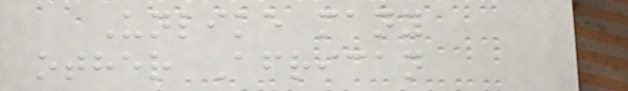Unlike many
other African
